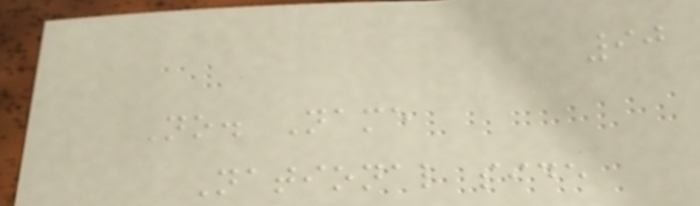90
No. Name
National side
